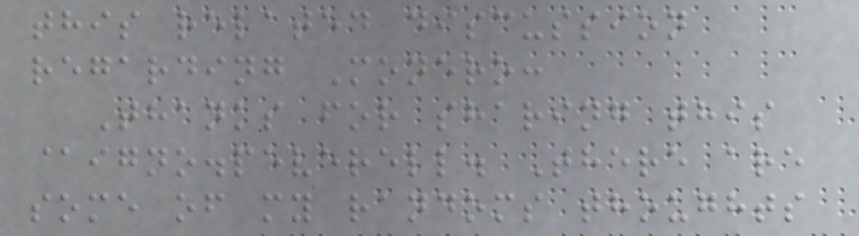this related discussion
regarding Monero:
Thanks for sharing this
@igno.peverell. There are
some of my randoms thoughts
